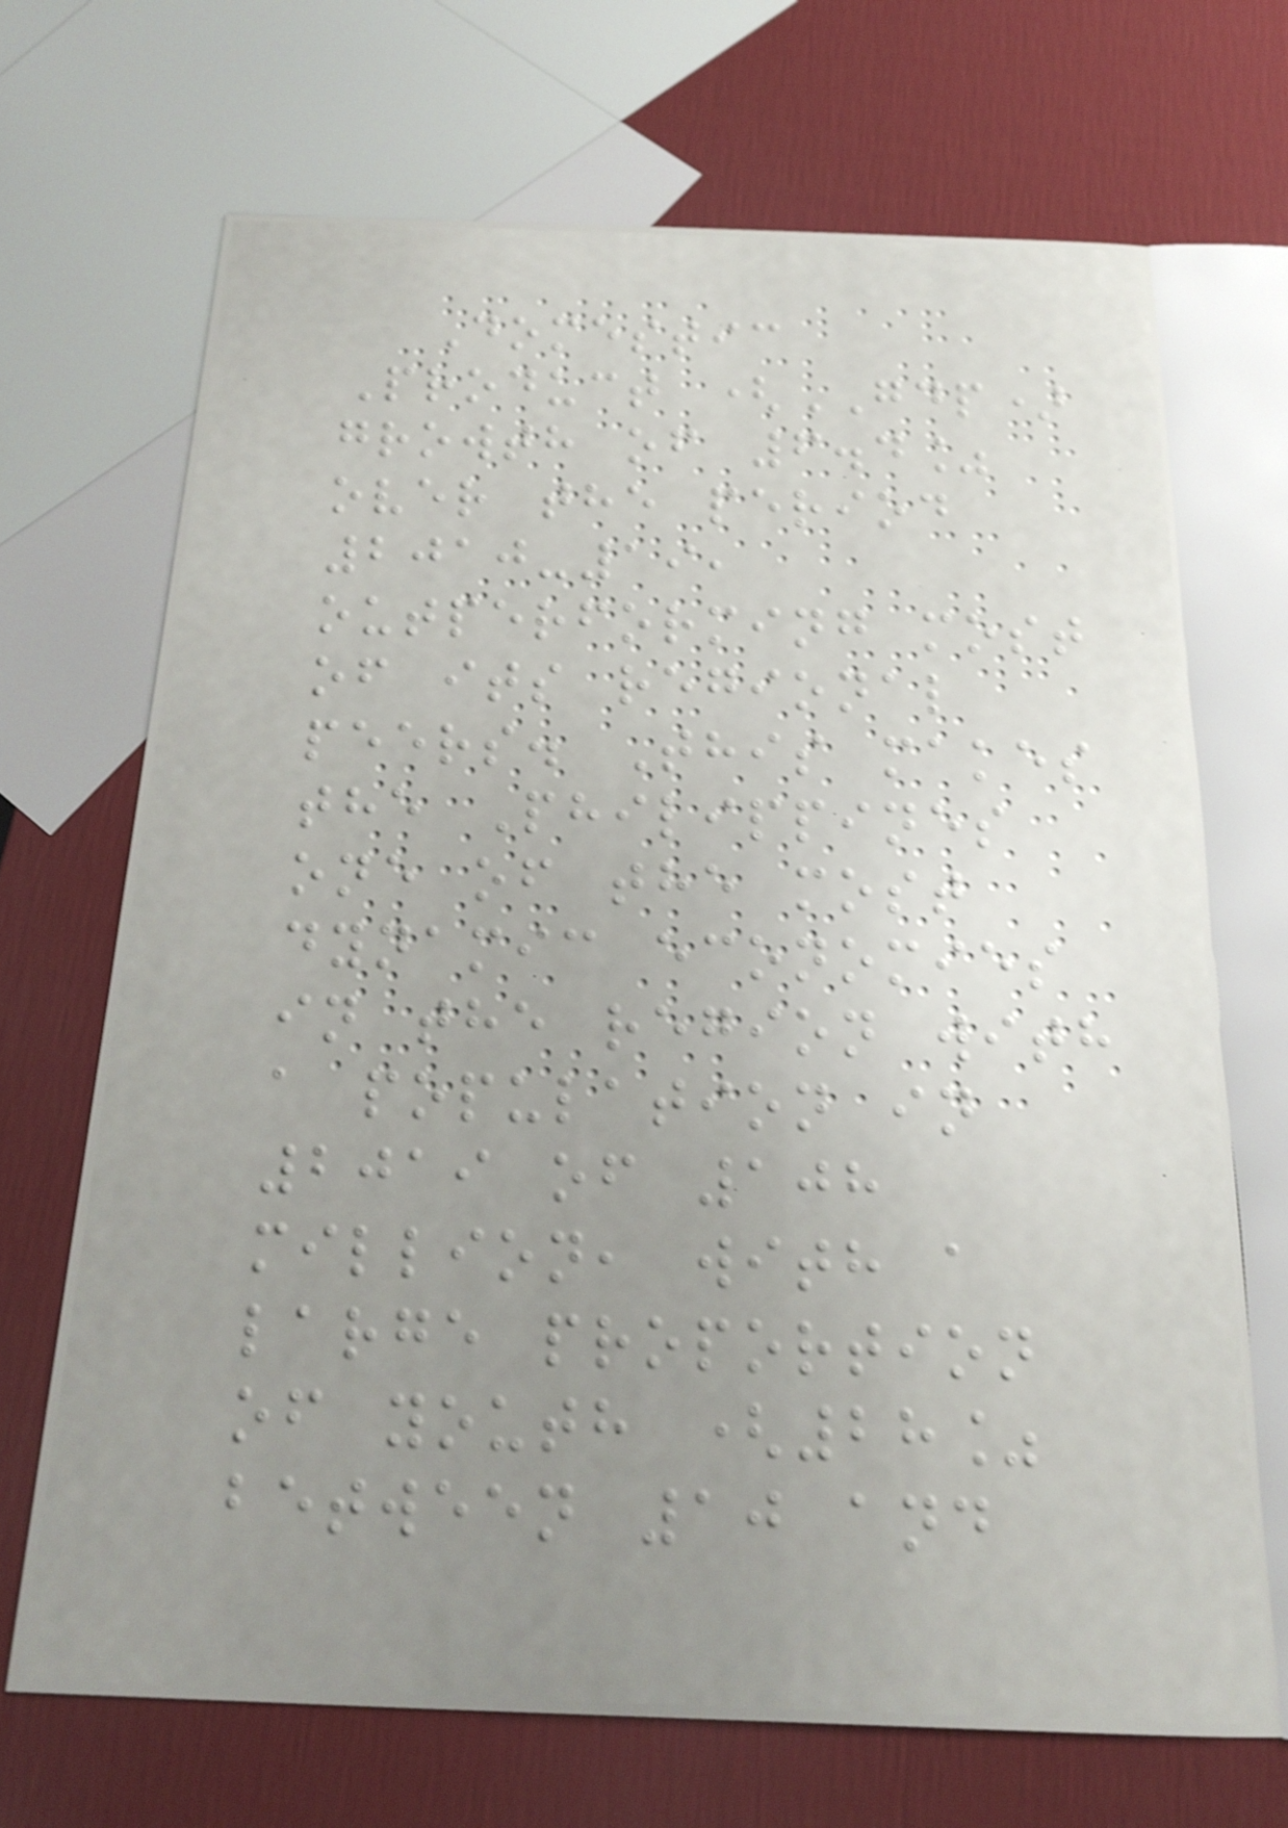Domestic
Product (GDP)
growth of 6.4%
over the period
2010-19,
outperforming most
of its regional
peers. This makes
the Philippines
one of the most
dynamic economies
in the region with
a population in
2019 of 108
million, with a
large proportion
of youth (28%
between 10 and
